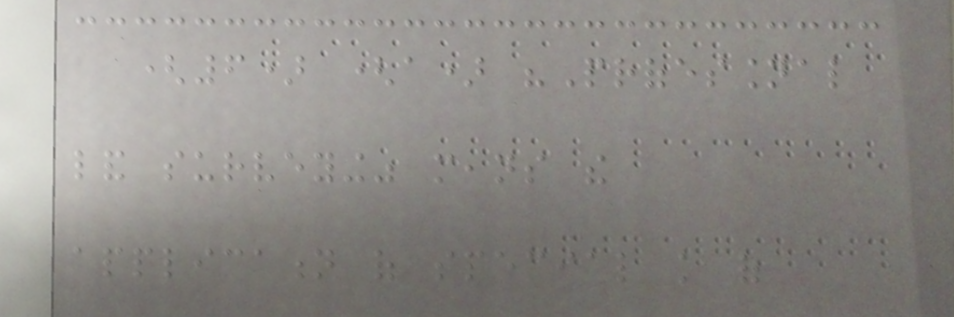(6) (a) "Professional
land surveying" means the
application of special knowledge of
